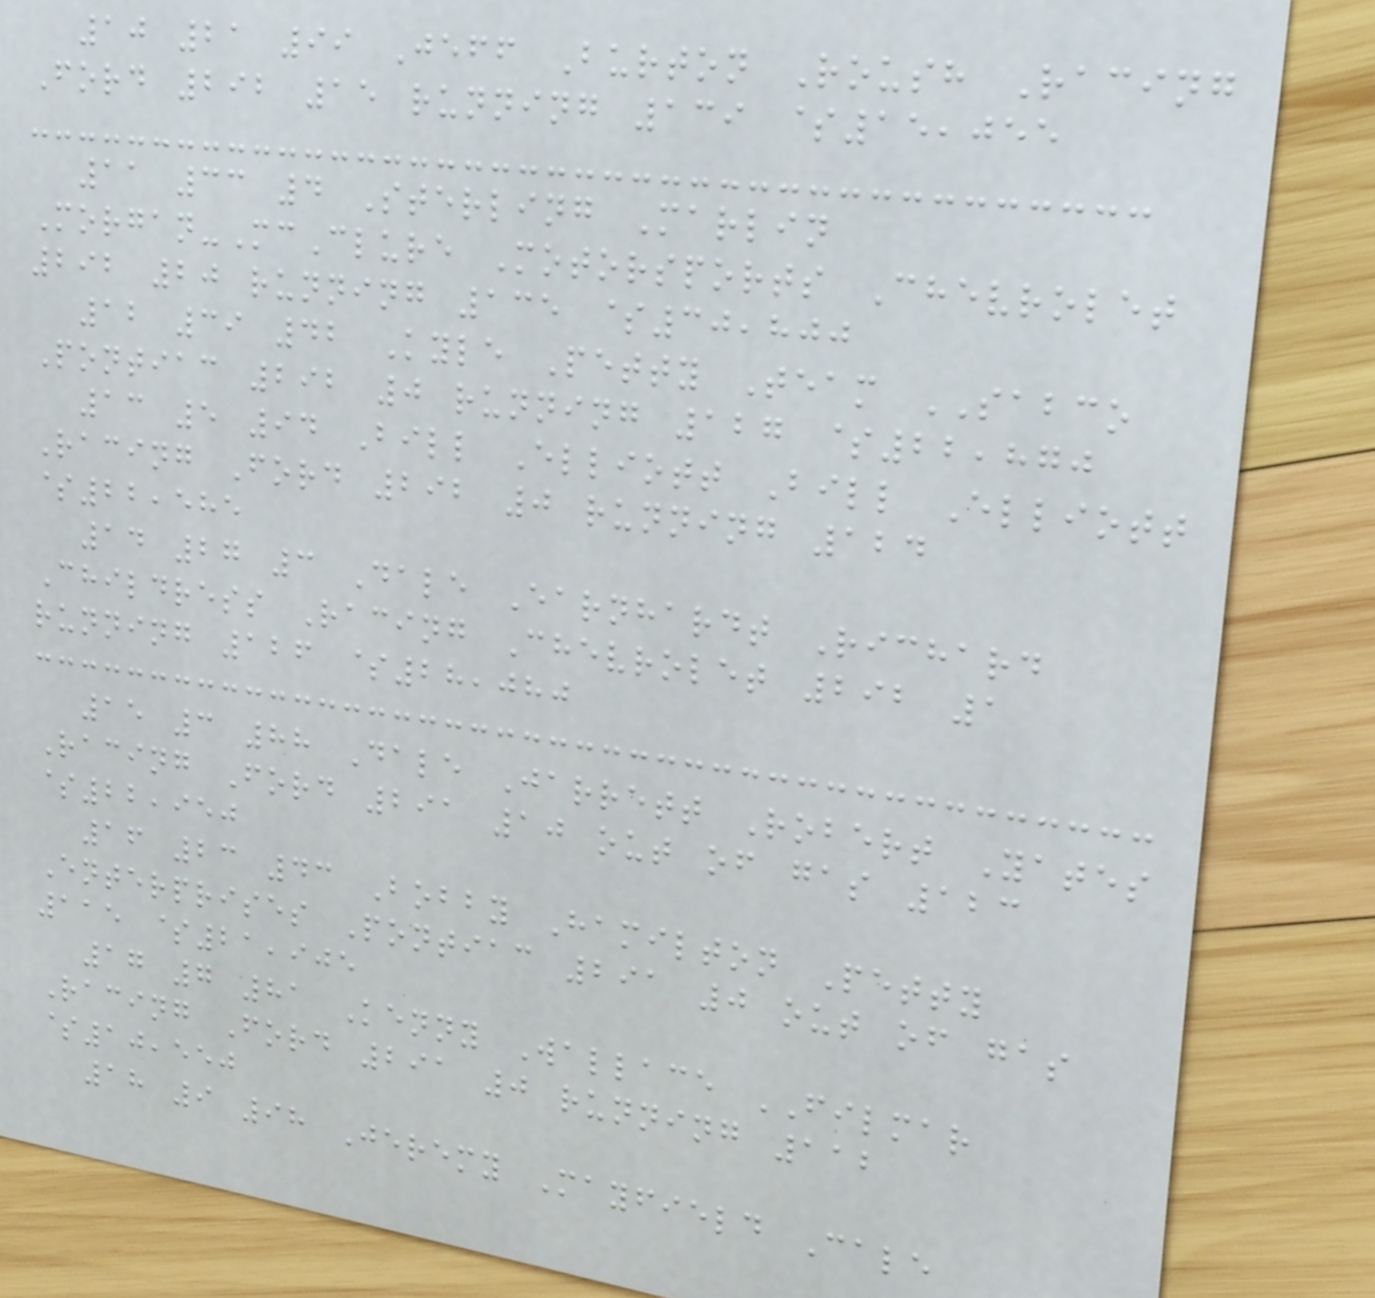10 21 99 Jeff Burton Roush Racing
Ford 292 15 running 139 $15,055
11 33 4 Sterling Marlin
Morgan-McClure Motorsports Chevrolet
292 20 running 135 $30,800
12 39 42 Kyle Petty Team SABCO
Pontiac 292 0 running 127 $22,870
13 5 94 Bill Elliott Bill Elliott
Racing Ford 292 0 running 124
$22,585
14 27 3 Dale Earnhardt Richard
Childress Racing Chevrolet 292 1
running 126 $28,080
15 3 88 Dale Jarrett Robert Yates
Racing Ford 291 10 out of gas 123
$22,950
16 23 43 Bobby Hamilton Petty
Enterprises Pontiac 291 0 out of gas
115 $21,905
17 7 81 Kenny Wallace FILMAR
Racing Ford 291 0 running 112
$10,550
18 9 98 Jeremy Mayfield Cale
